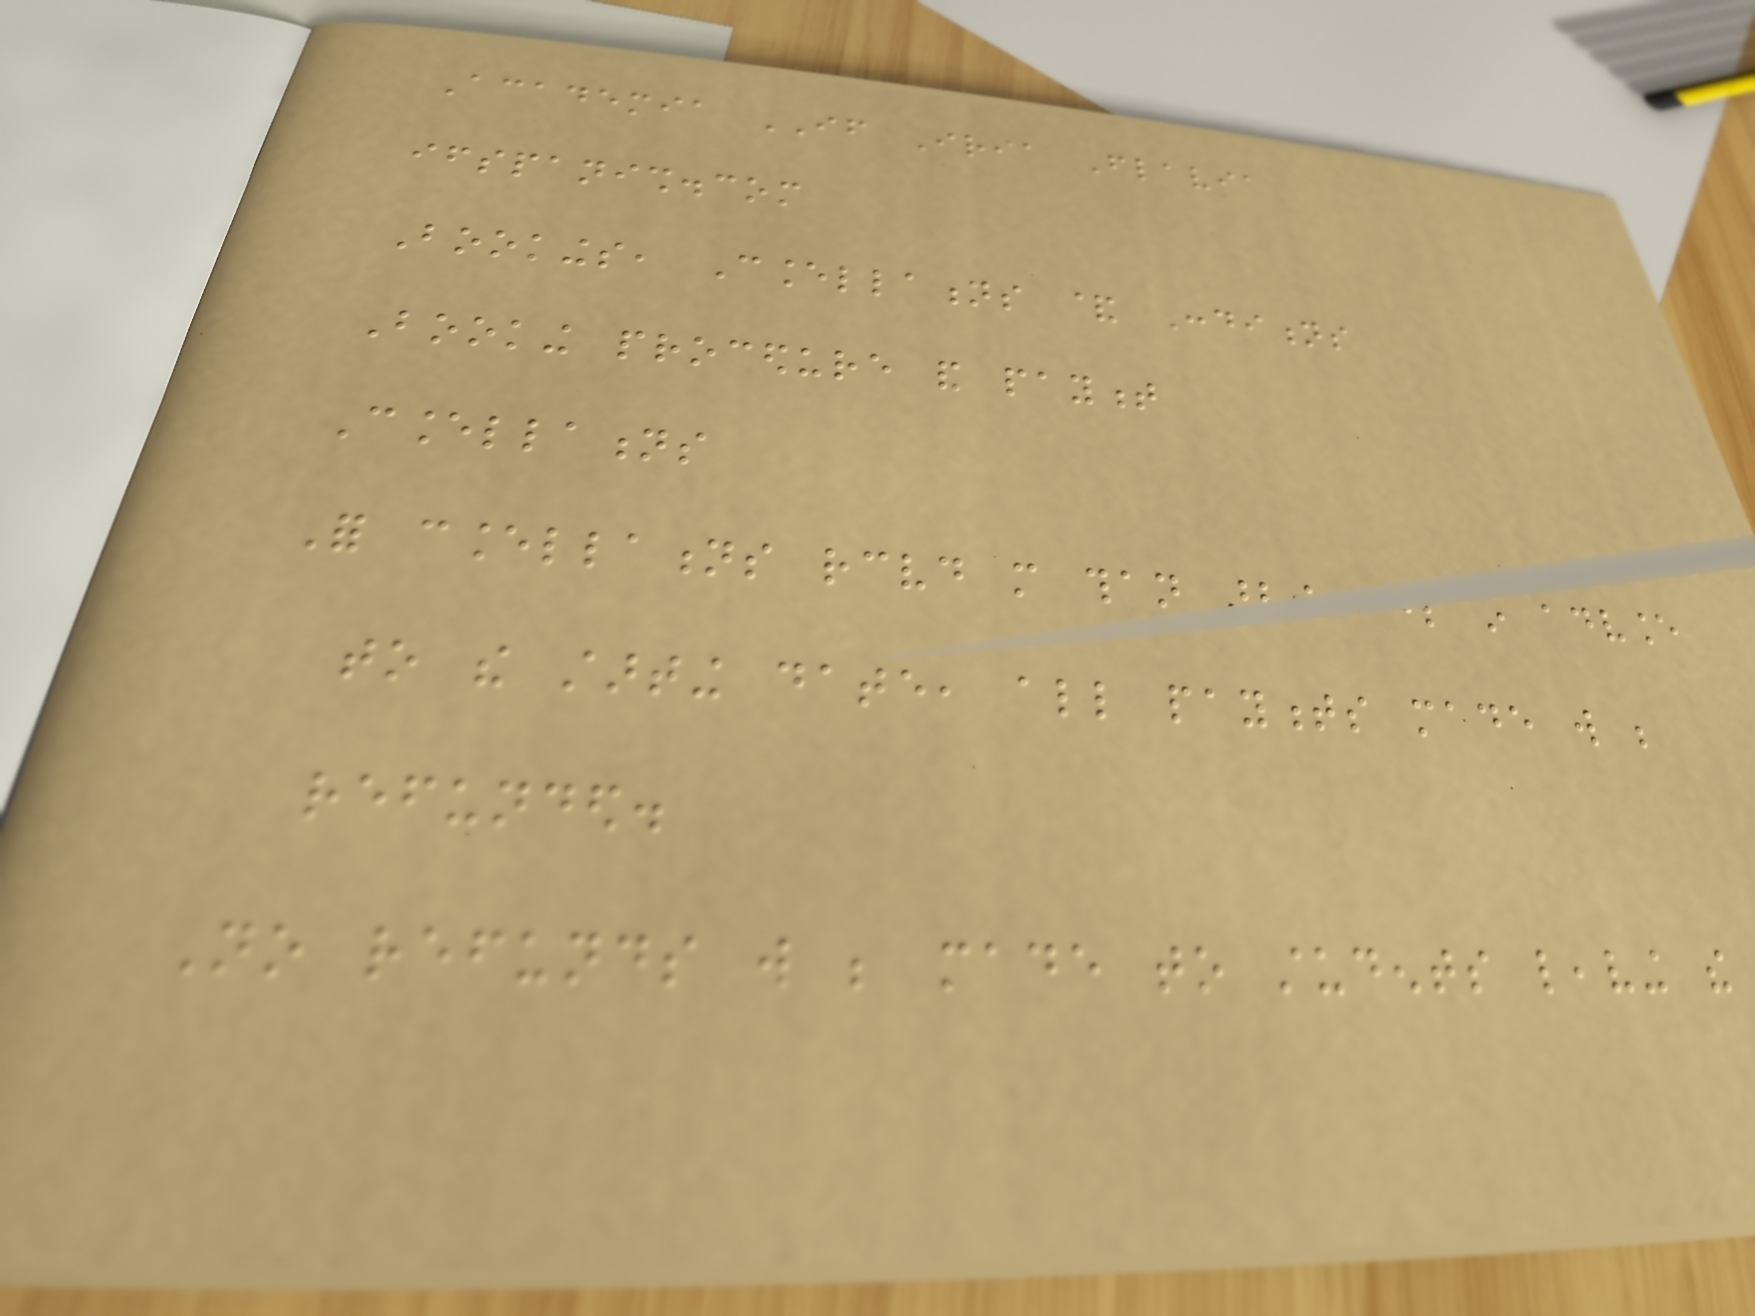Academia IF Iria Flavia
ifspanish.com
Bookings, Cancellations & Conditions
Booking procedure and payment
Cancellations
For cancellations received more than 20 days in advance
to the starting date, all payments made will be
refunded.
No refunds will be made to students leaving the
